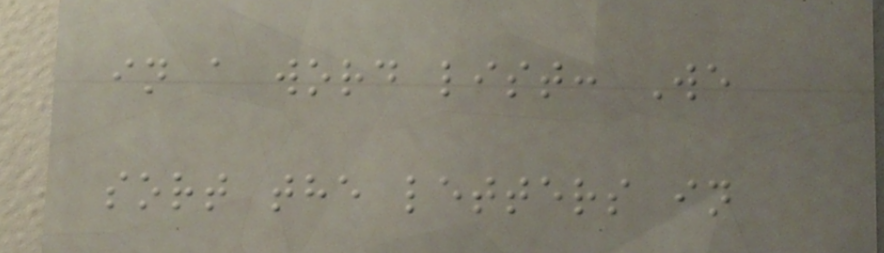in a word list: We
sort the letters in
